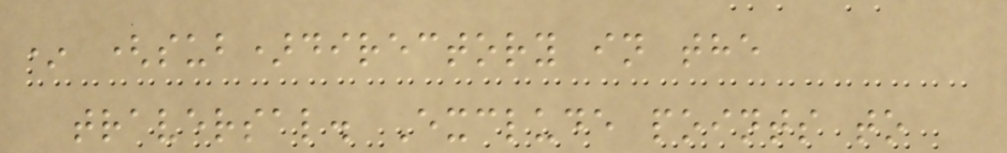* (sub)directory in the
traversal. Exclude points to
